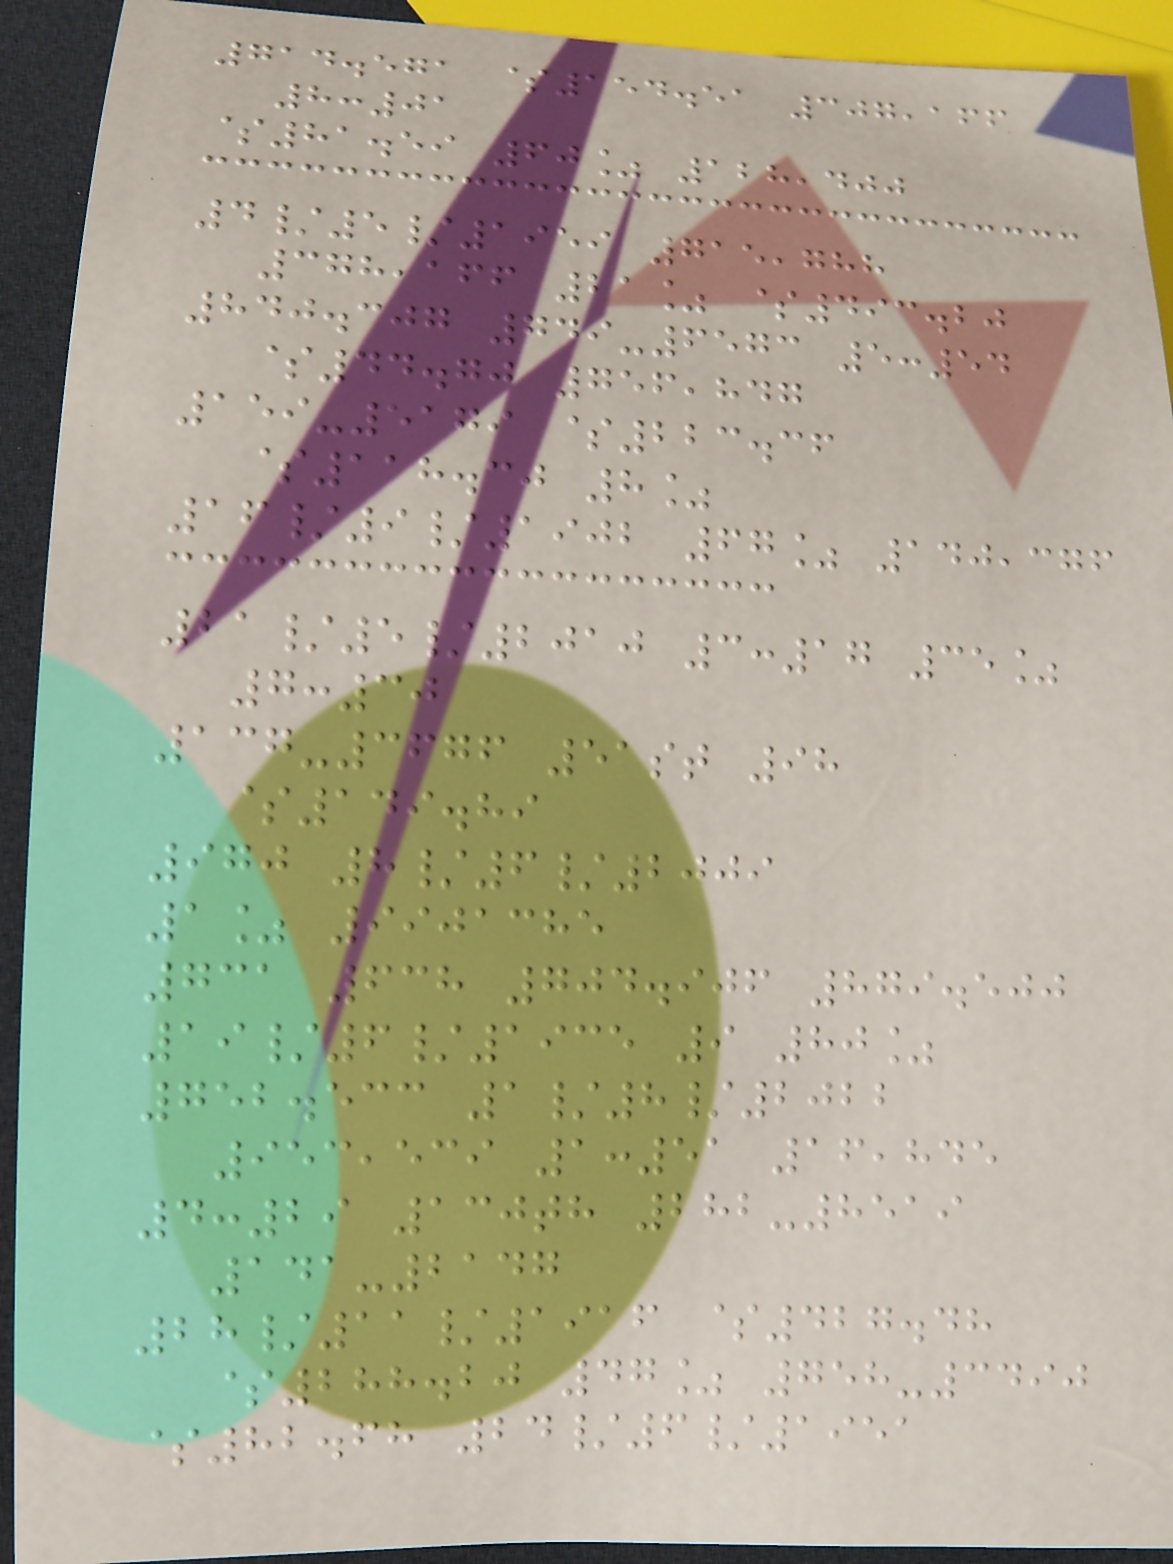714.571 $154.51 307,166
8:01
$81.59 60% 128,400
4/5/1959 715,788
378,166 21% $493.20
840.307 749-6573 5:54
$44.70 756,847
159-5179 $223.36
$118.30 8%
16/9/1902 67% 140,376
21/5/2010 3:17 35%
7:30
137-3676 51st 98
$149.89
970 8/6/2009
1% 9901385
731 638 704.906 879.500
19/6/1935 9 80%
752.533 1/8/2022
953,539 1:51 16,845
4:29 130th 282-8519
141-2147
28/11/1916 $427.48
$288.20 47% 758-3490
$82.68 24/6/1951
